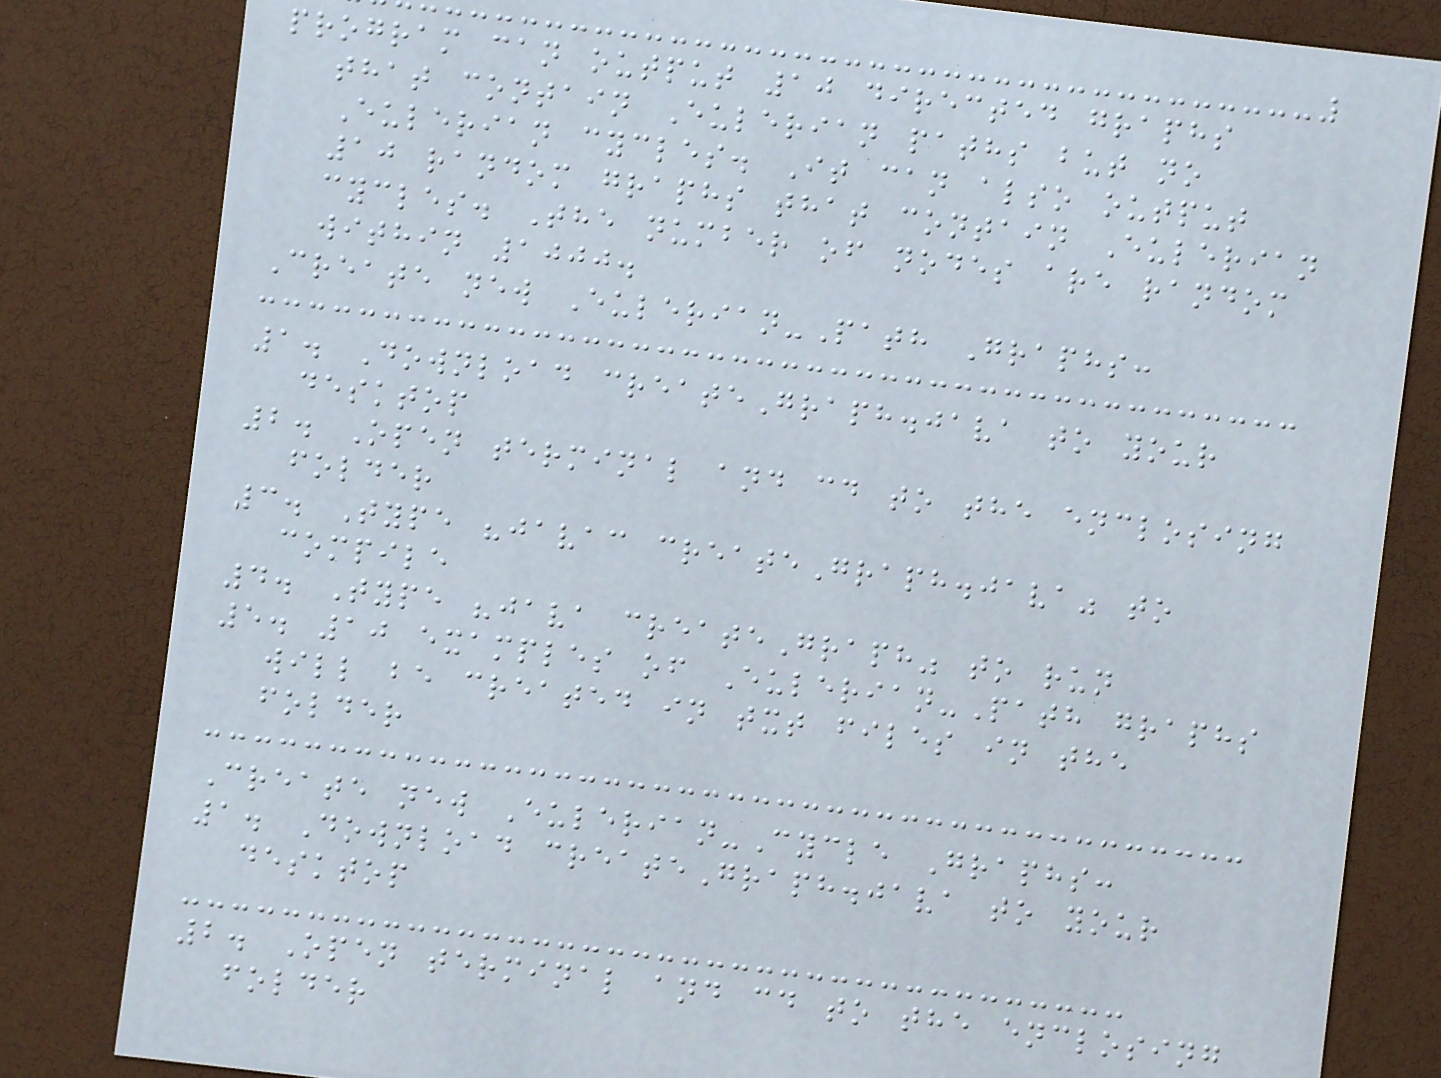program can output 10 directed graphs
that contain Eulerian paths but no
Eulerian cycles. It can also output
10 random graphs that contain Eulerian
cycles. The number of nodes are random
within 1000.
Create new Eulerian-Path Graphs:
1. Download createGraph.java to your
desktop
2. Open terminal and cd to the enclosing
folder
3. Type "javac createGraph.java" to
compile
4. Type "java createGraph" to run
5. 10 examples of Eulerian-Path graphs
will be created in txt files in the
folder
Create new Eulerian-Cycle Graphs:
1. Download createGraph.java to your
desktop
2. Open terminal and cd to the enclosing
folder
